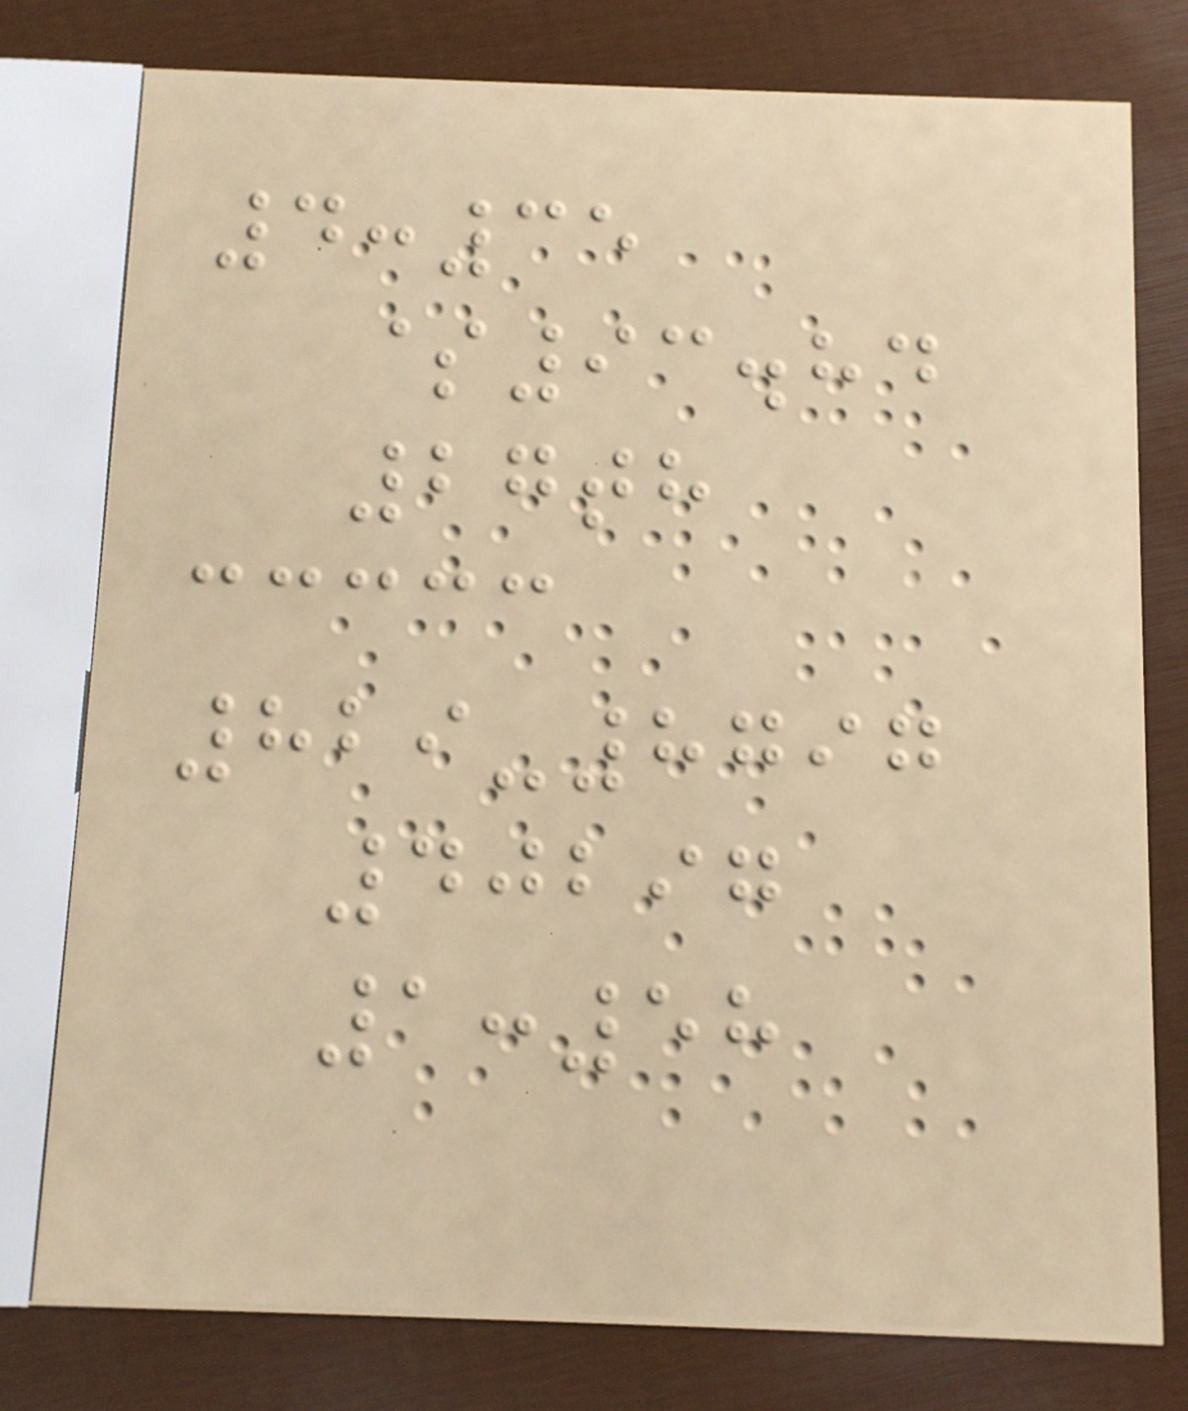4:35
$93.84
27th
829-8797
40297
1:58
